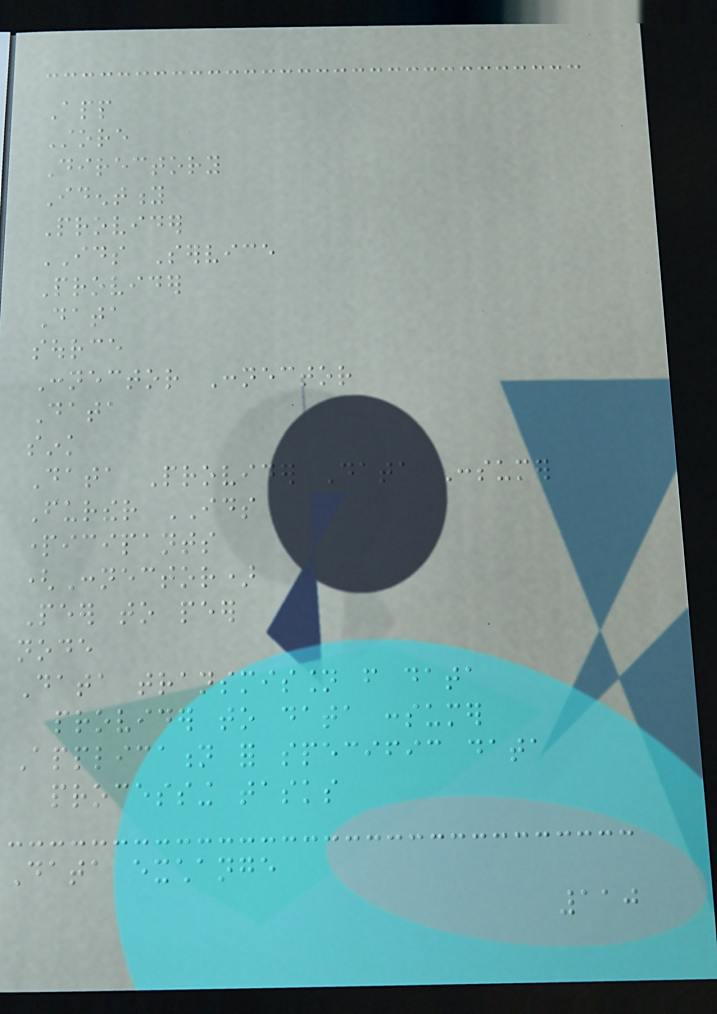App
Store
Directory
Identity
Provider
IDS Service
Provider
Data
source
Connector Connector
Data
sink
Data Provider Data Consumer
Further IDS
participants
(Connector)
Peer to peer
node
Data transmission from data
provider to data consumer
Application for specific data
processing tasks
Data exchange
110
